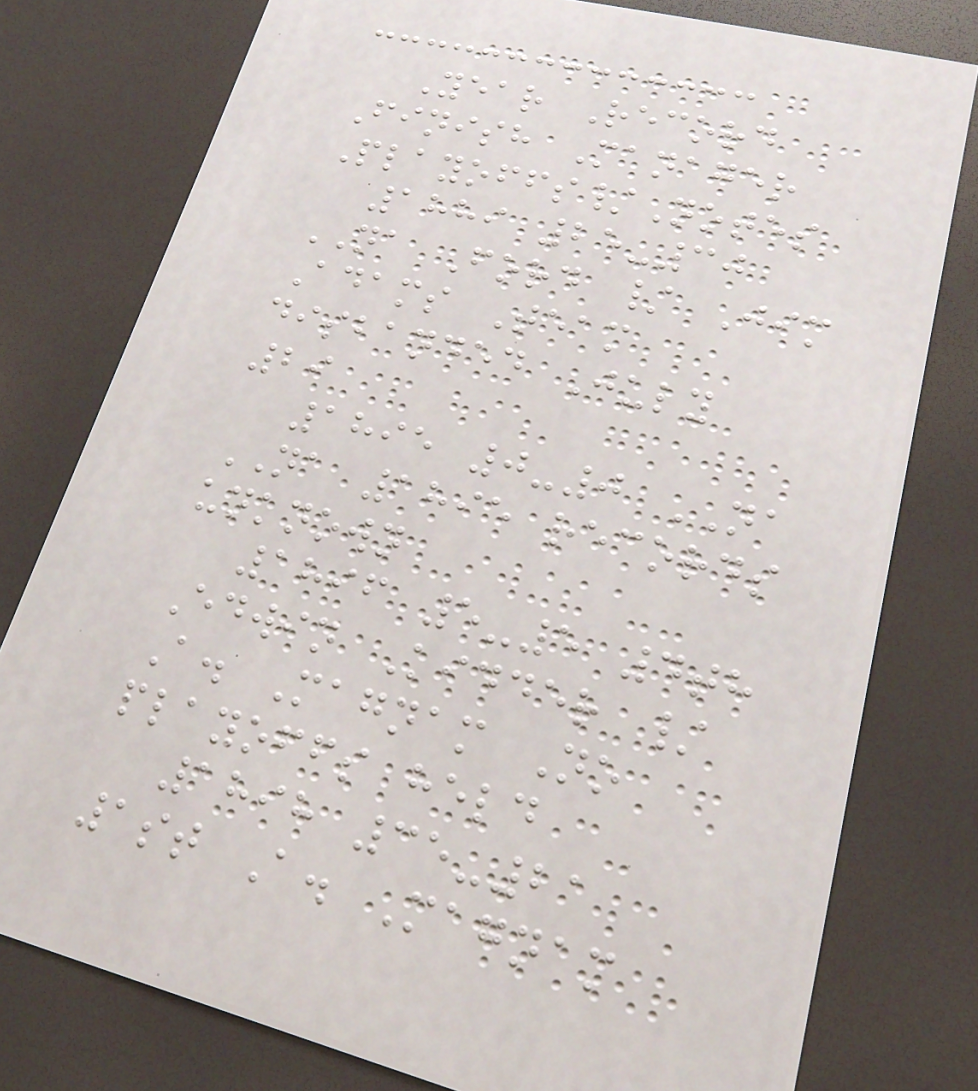Year Record
Finish Manager
Playoffs/Notes
1889 25-30
NA Ford / Jim
Adams Team
disbanded July
29
1895 0-0 NA
NA 1895 records
unknown
1896 5-5 4th
Edwin Kidder /
A. Magnam No
playoffs held
1898 35-21
1st A. Magnam
